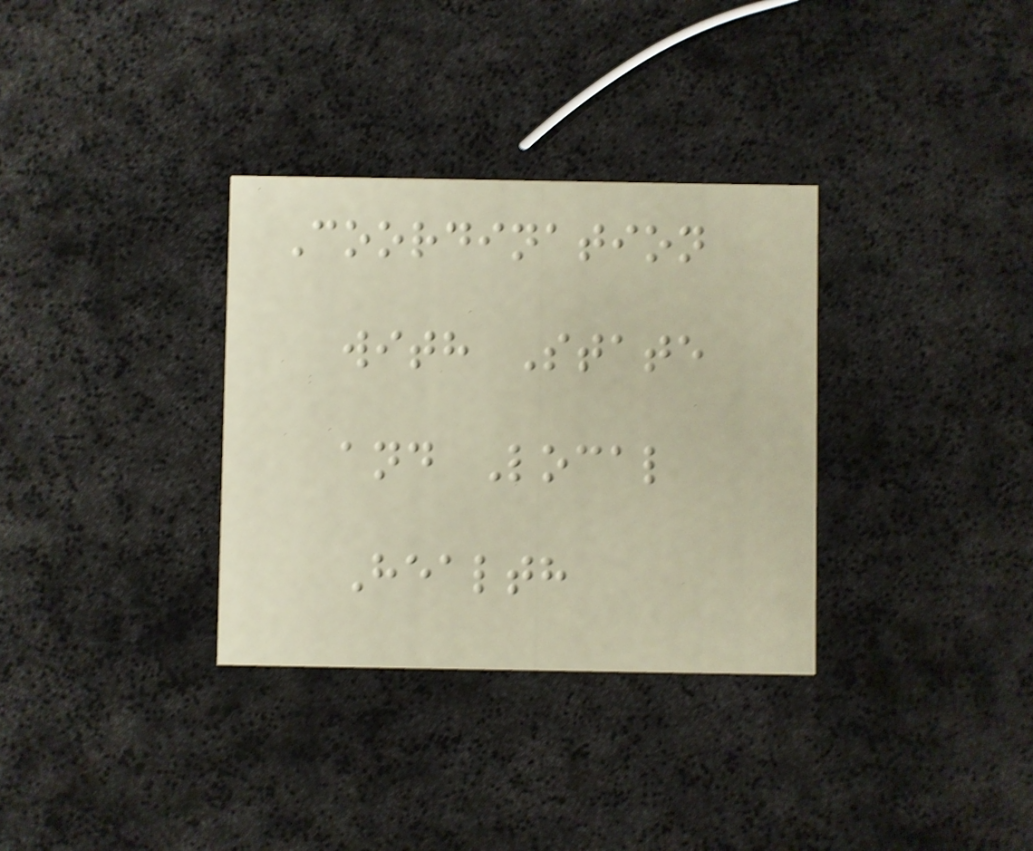Coordination
with State
and Local
Health
